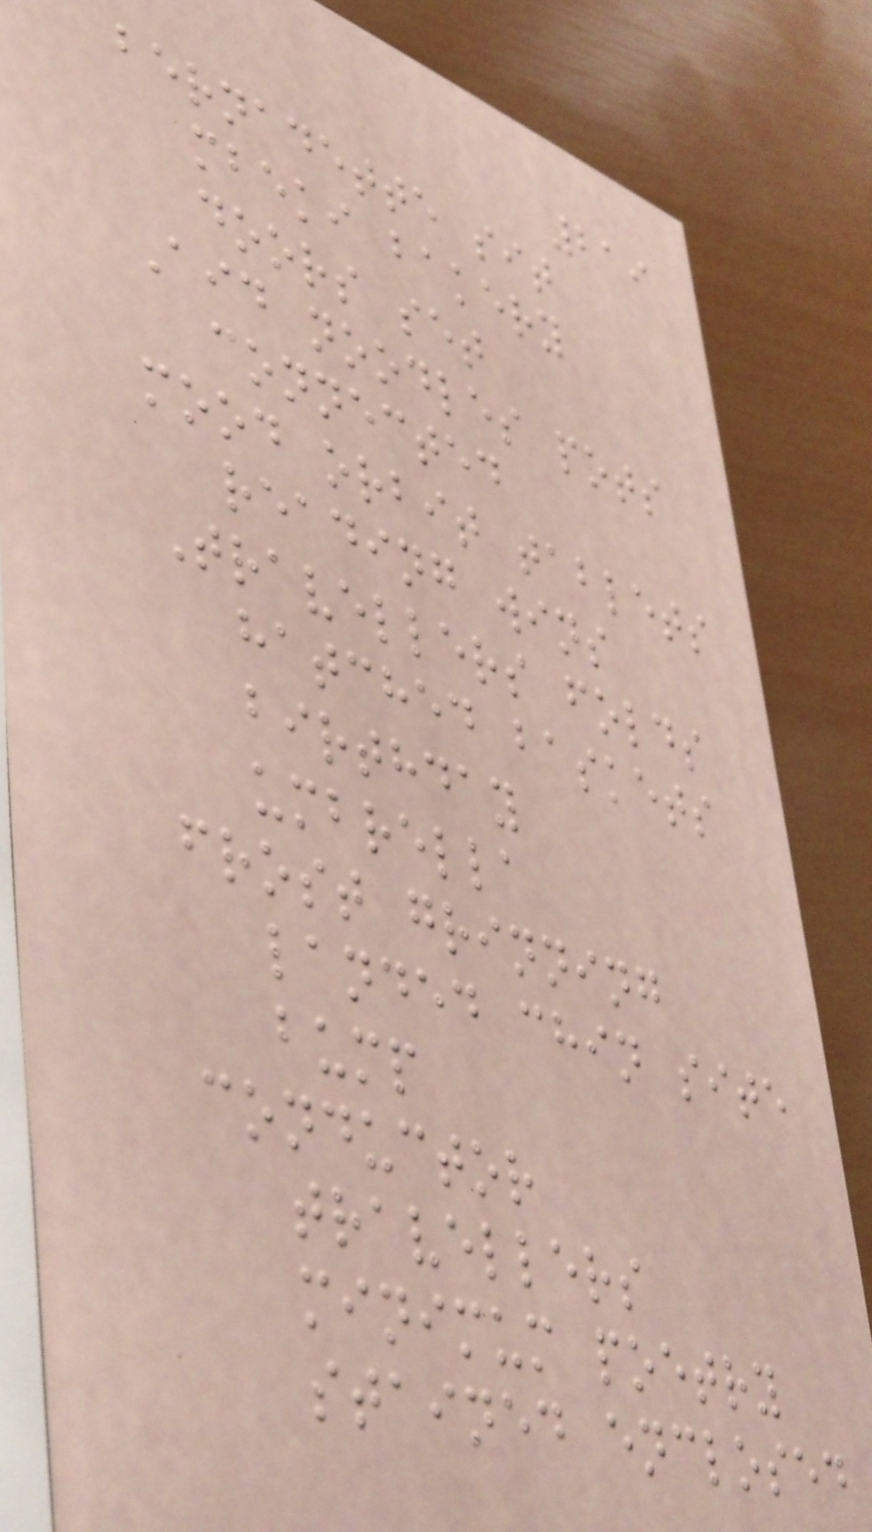219
bernadette sit
mbeki bakery
doors set
Aid noodles pots
connected
mood orbit tablets
reading wins
Travellers folds
hatched baskets
birthday
umbrella
frost grinning
landed chin site
bump
conductor
travellers
minimum poetry
stained enclosed
